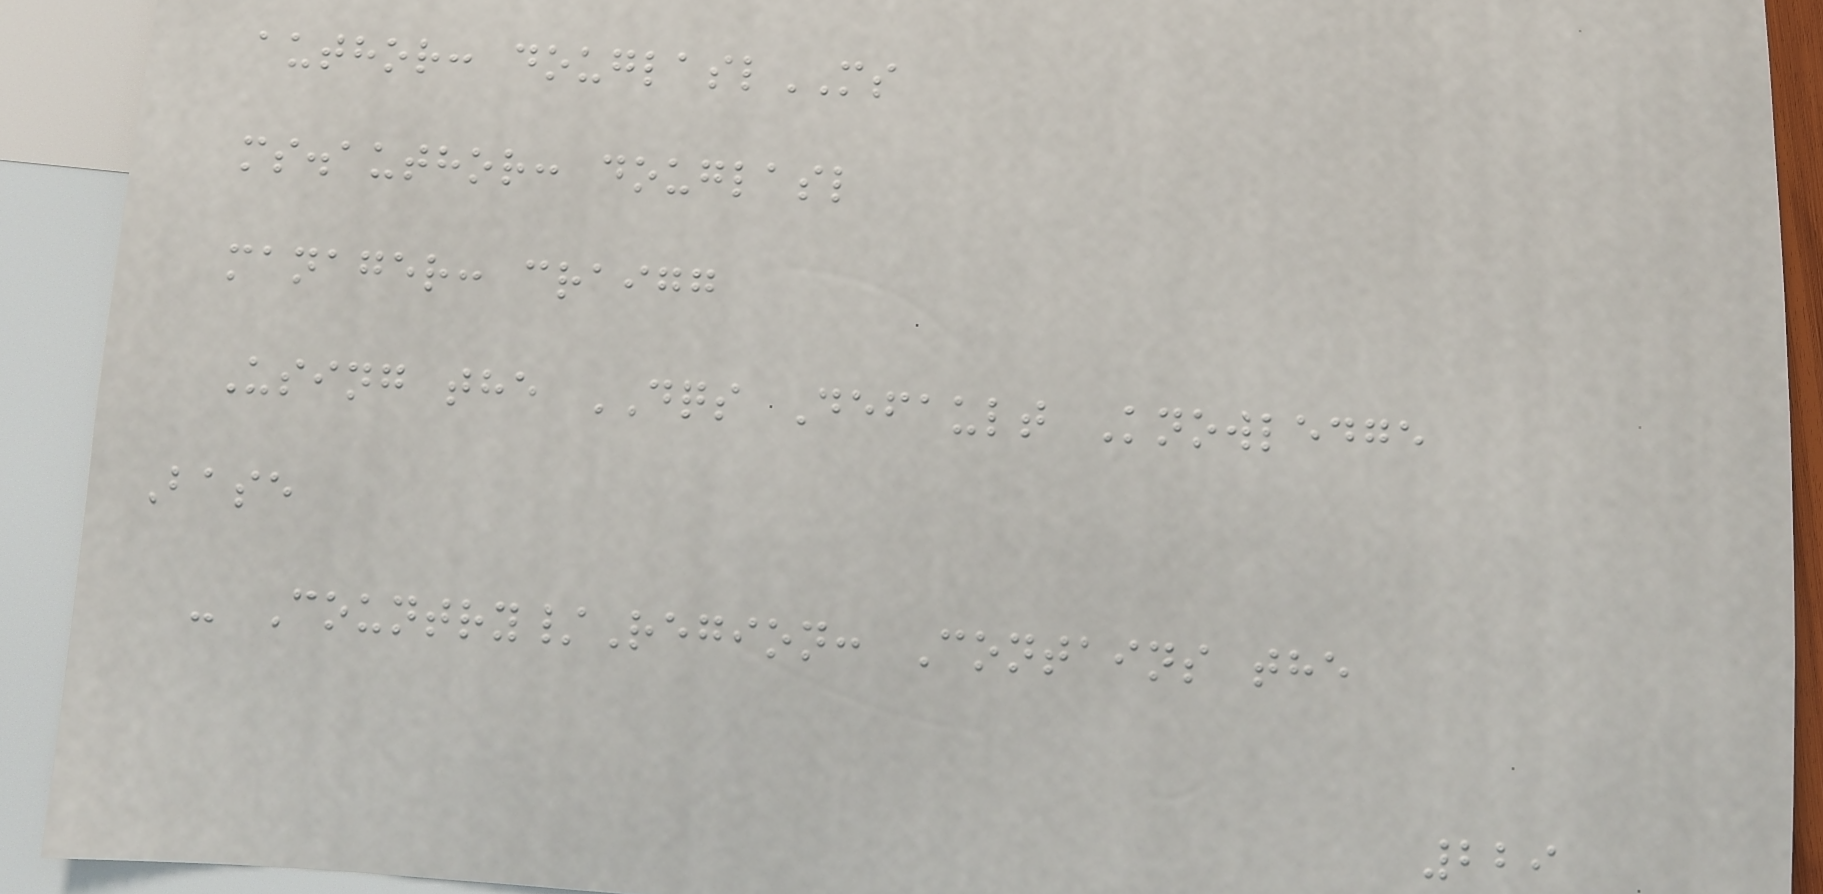author: douglaslMS
ms.author: douglasl
manager: craigg
Using the DQS Default Knowledge
Base
- Country/Region: Contains the
229
